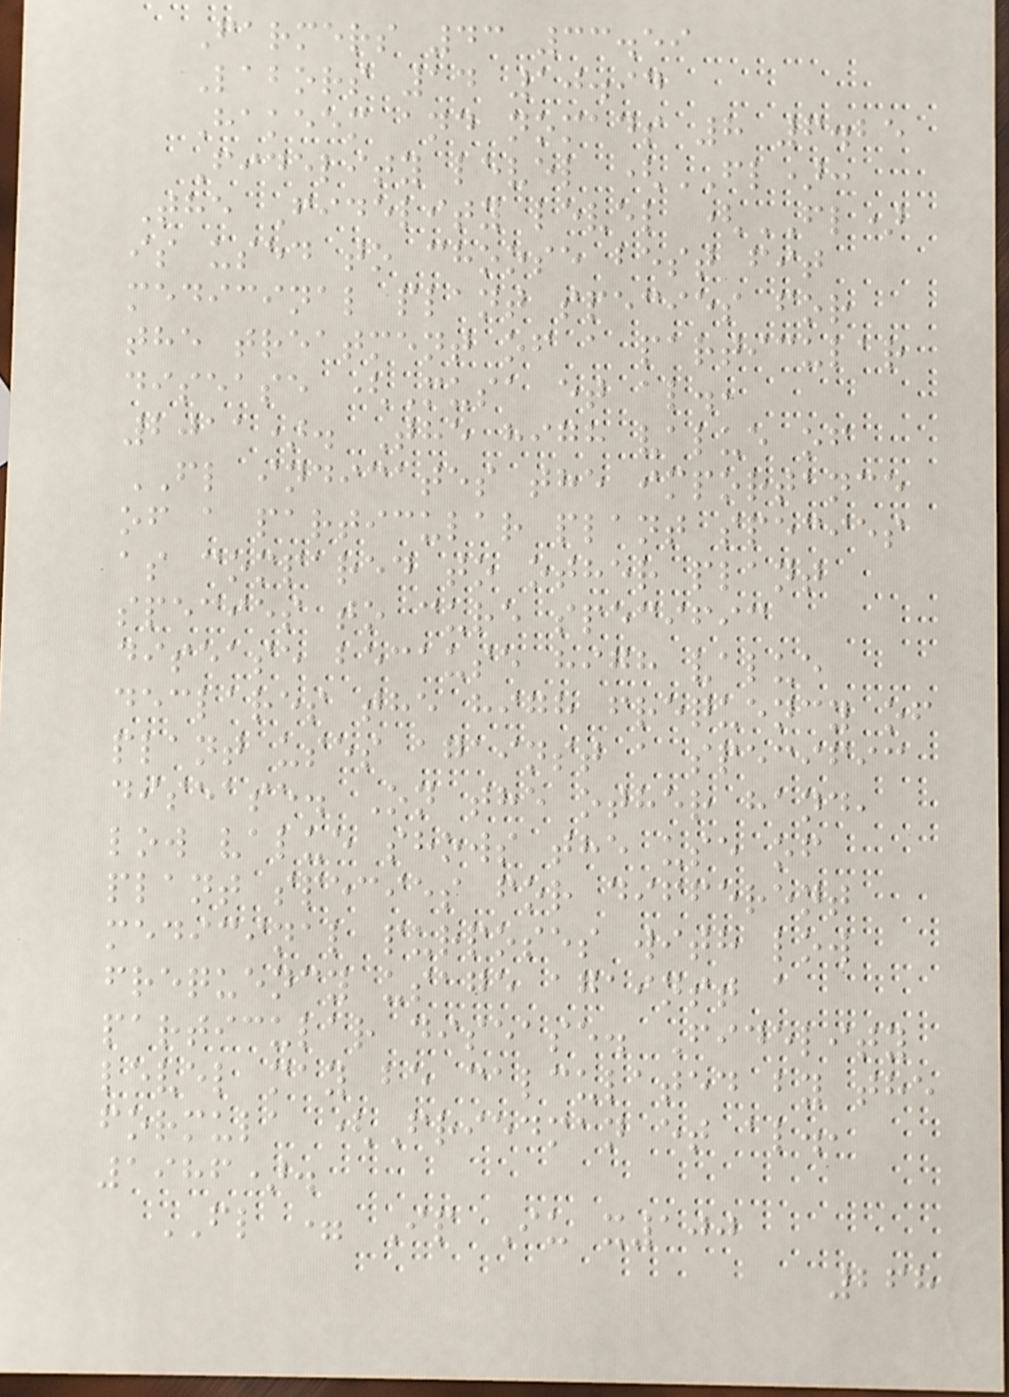Farmers 43 33.59
Labors 14 10.94
Hakeem and nomads 8 6.25
Fidelity level (FL):
The Fidelity level (FL)
is used to choose best fit
medicinal plant species for
the treatment of a particular
disease (Musa et al.,
2011). The high value of
FL indicates the importance
of a particular plant species
as compared to other plant
species to cure specific
disease because high value
declares the high frequency of
plant uses against a specific
disease. On the other hand,
low value shows the use of
plant species for different
medicinal purposes with low
frequency usage against a
particular disease. Fidelity
level may be calculated by the
formula (Friedman et al.,
1986).
FL = Ip Iu x100
268
